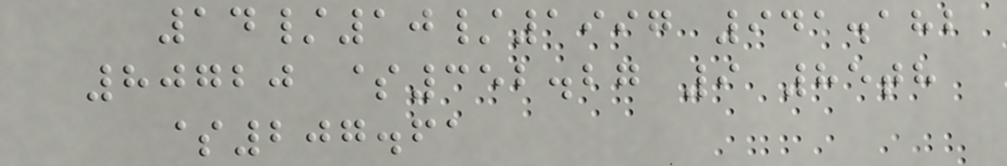14/10/1997 941.182
80720 $352.27 9 85th
$207.61
